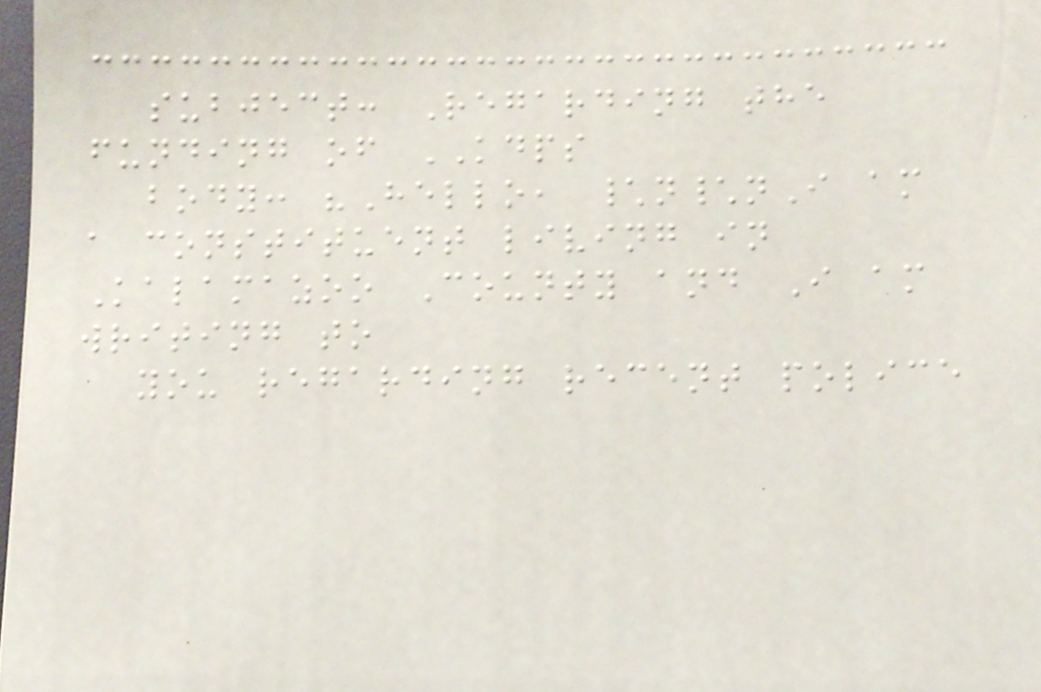subject: Regarding the
funding of KDPS
body: "Hello, \n\nI am
a constituent living in
Kalamazoo County and I am
writing to
you regarding recent police
